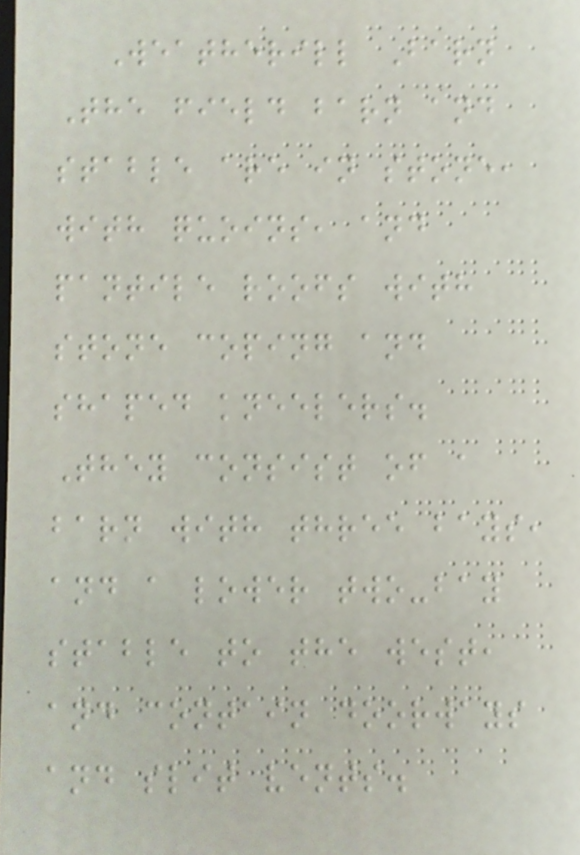Weatherill Barn
The field barn and
stable are in stone,
with quoins, and
pantile roofs with
stone coping and
shaped kneelers.
They consist of a
barn with three bays,
and a lower two-bay
stable to the west,
and contain doorways
and slit vents.
